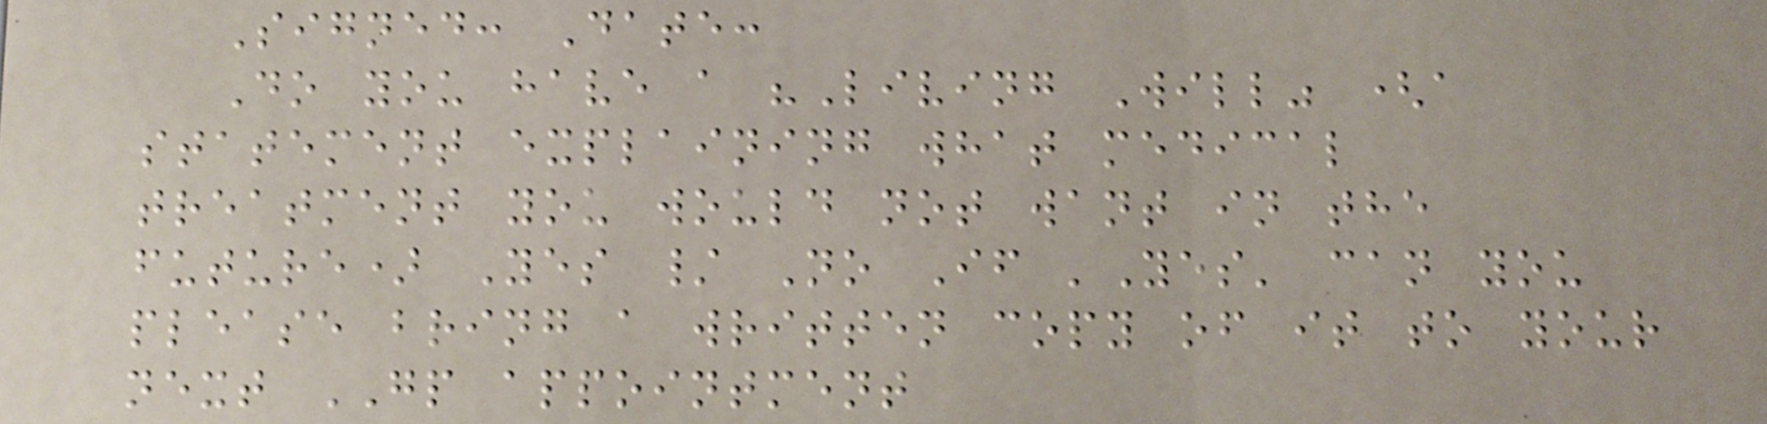Signed: Date:
Do you have a "Living Will" (a
statement explaining what medical
treatment you would not want in the
future) Yes / No If 'Yes' can you
please bring a written copy of it to your
next GP appointment
